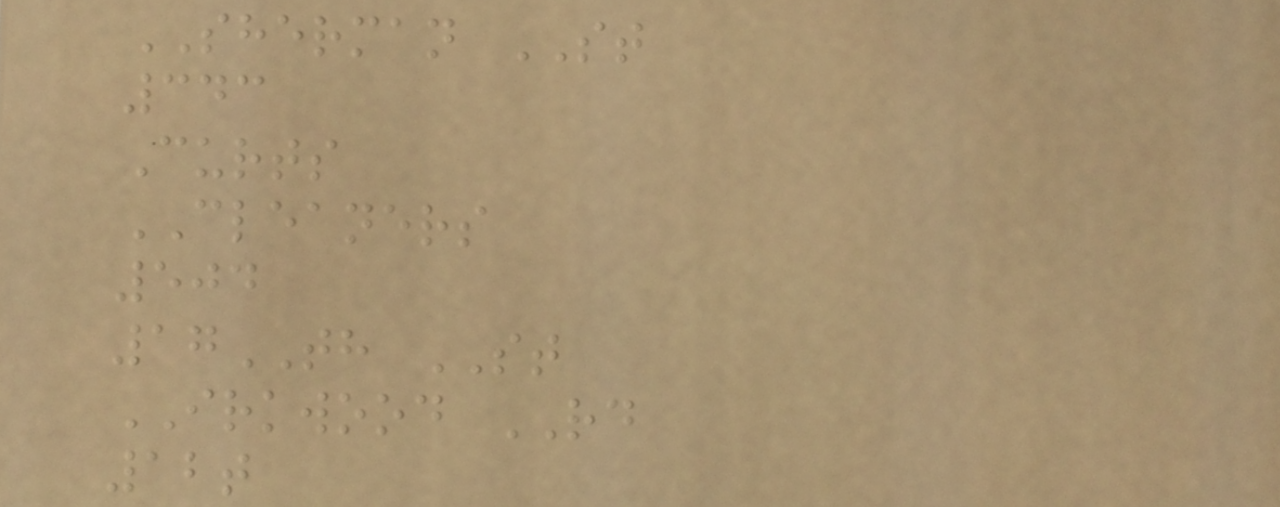SHERMAN ST
343
Curts
CLEANERS
504
17TH ST
IRKWOOD RD
12t
